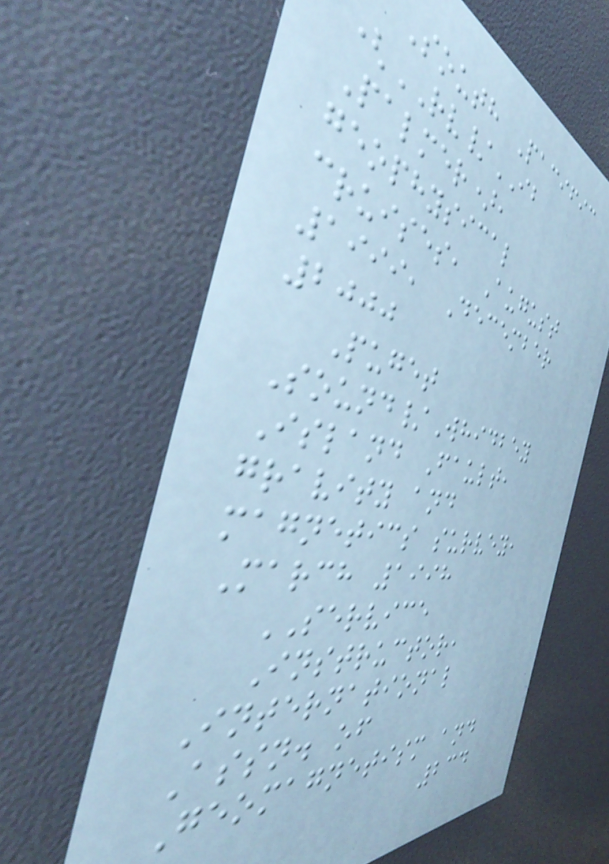South Pacific
(RV/IB
Palmer),
geophysical
cruises, August
1999, December
2000
Puget
Sound/Whidbey
Island Fault,
gravity and
magnetics survey,
March 1998
SERVICE
Instructor,
International
Assn. of
Geomagnetism and
234
